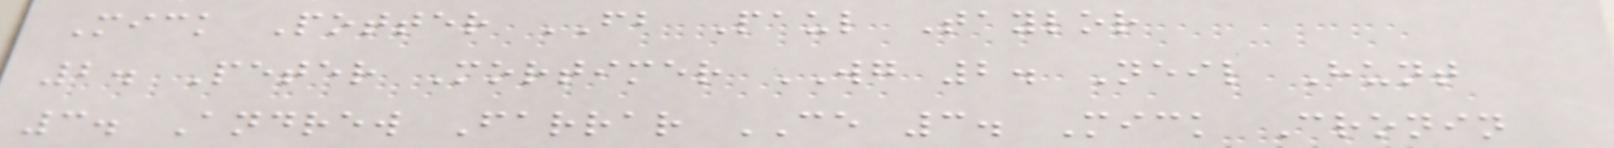Mick Potter FB Paul Taylor
2. Peter Mortimer WG 2. Neil Hunt
3. Andrew Farrar CE 3. Mick Cronin
